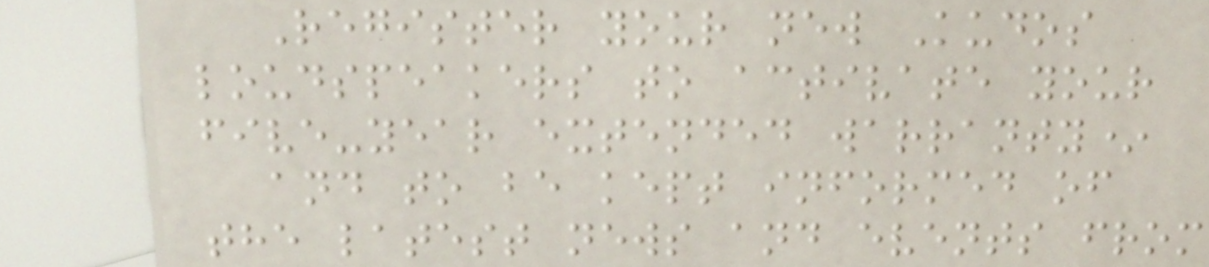Register your new Kudos
loudspeakers to activate your
five-year extended warranty*
and to be kept informed of
the latest news and events from
